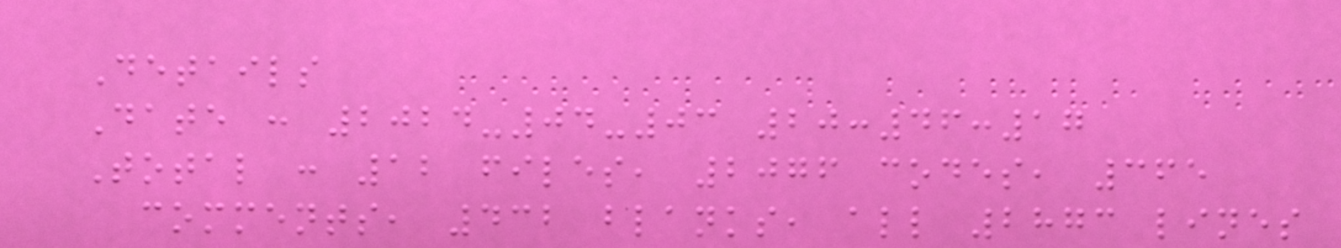Details
Date : 2024-04-03 20:46:17
Total : 12 files, 2076 codes, 365
comments, 432 blanks, all 2873 lines
